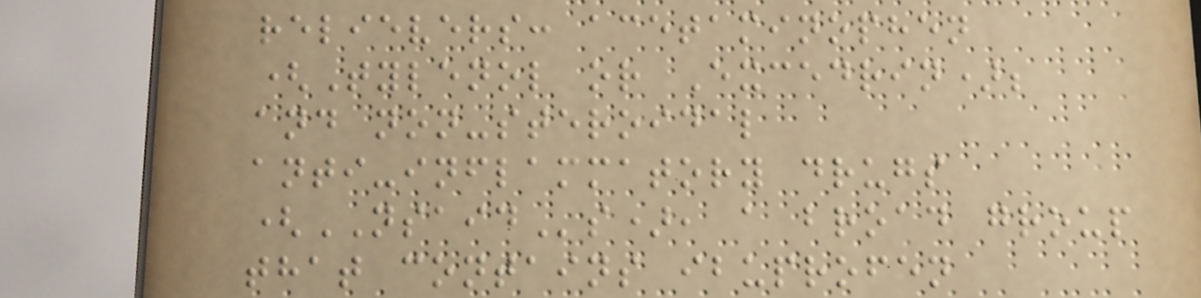relievers: acetaminophen
(Tylenol or Excedrin);
and non-steroidal
anti-inflammatory drugs
(NSAIDs), a broad group
that contains ibuprofen
